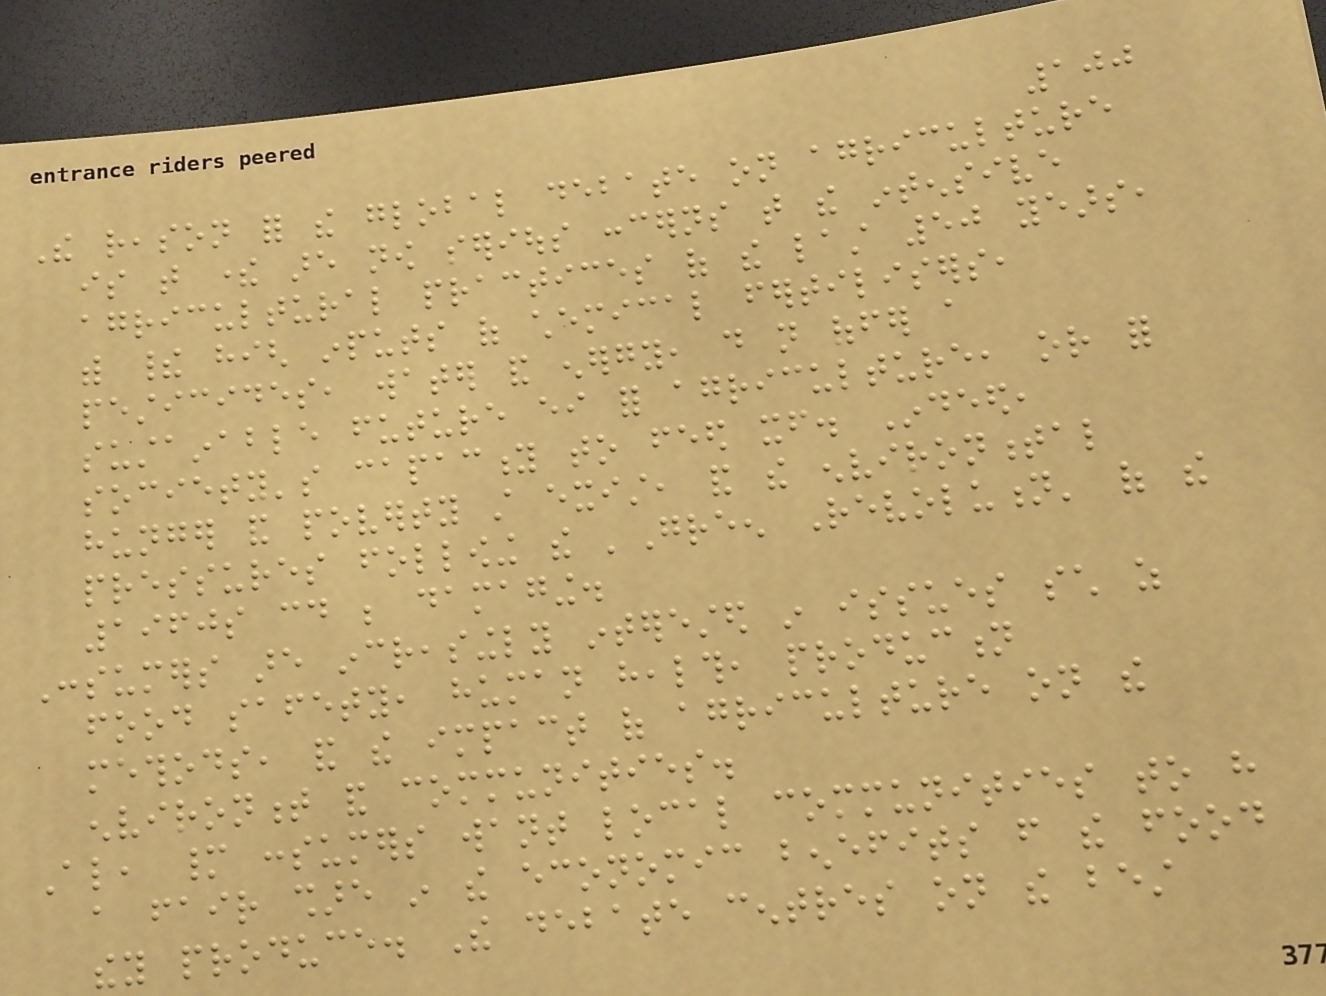100
The reason for the global debate on agriculture
is that there are now serious concerns that the intensive
agricultural practices of the last 50 years,
with their high inputs of chemical fertilisers,
pesticides, water and energy, do not offer a
sustainable future either for agriculture, or for
society's capacity to feed itself. Indeed,
hunger and poverty still exist, and the environmental
pressures following the 'Green Revolution' of the
1960s could be damaging.
Consumers are increasingly interested in issues such as
food safety, human health, production
methods, and the impact of agriculture on the
environment and communities.
Also, many consumers want local communities to have
a fair share in the economic benefits from the food
they produce. The debate centres on the best
